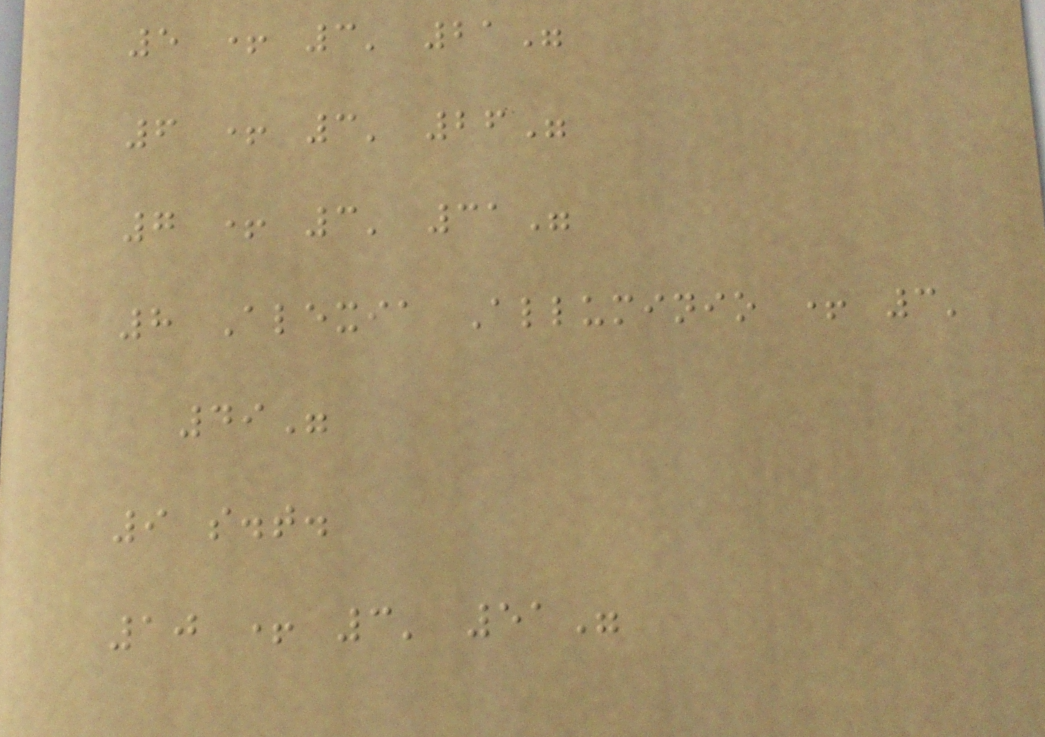5 + 3' 21"
6 + 3' 26"
7 + 3' 31"
8 Alexia Alluminio + 3'
49"
9 s.t.
10 + 3' 51"
